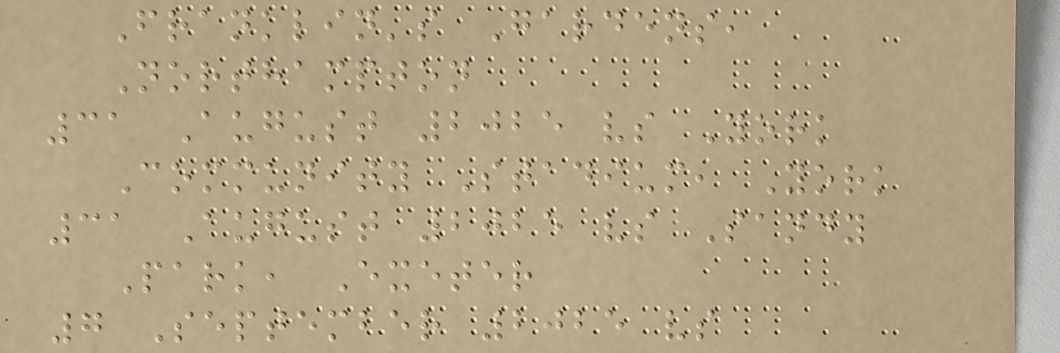Franklin's Gardens,
Northampton
31 August 2025 vs York
Community Stadium, York
31 August 2025 vs Sandy
Park, Exeter
7 September 2025 vs
